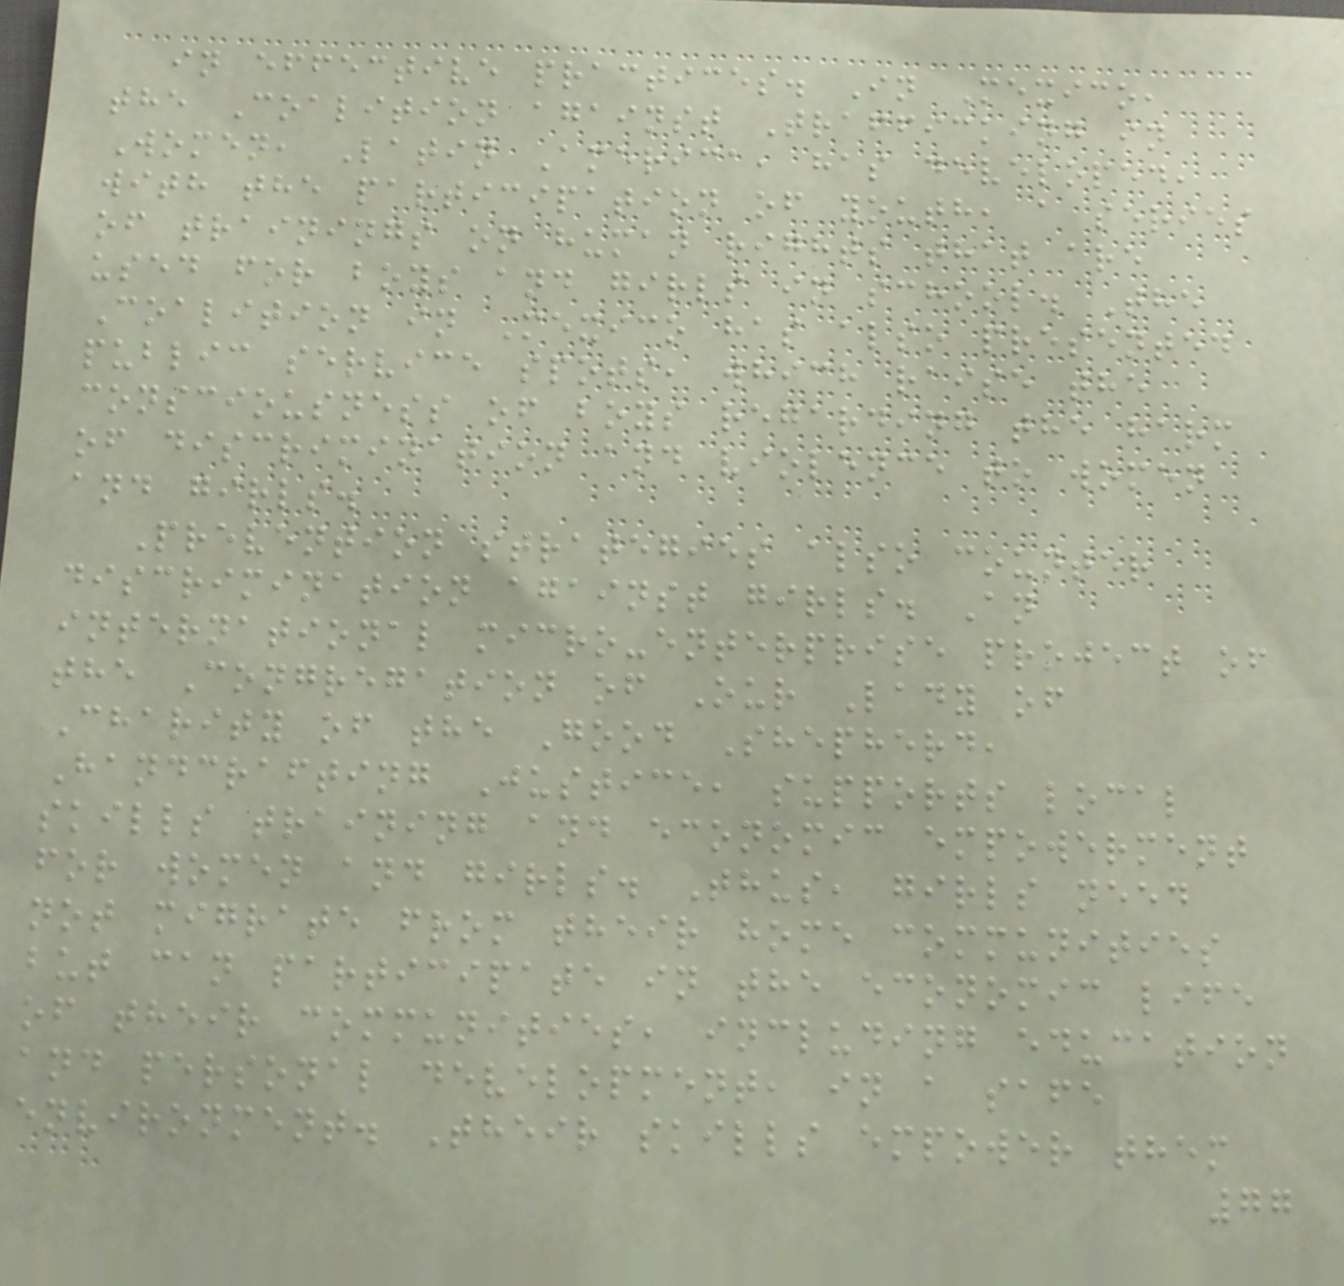in effective practices. In Mexico,
the Coalition against Trafficking in
Women, Latin America, has developed,
with the participation of youth, a series
of trainings on human rights that are
used for boys and girls in school. The
Coalition in Mexico has also presented
public service spots, which raise the
consciousness of boys regarding the harm
of discrimination and violence to women
and girls.
Prevention strategies also counter
discrimination against girls. An
international micro-enterprise project of
the Congregation of Our Lady of
Charity of the Good Shepherd,
Handcrafting Justice, supports local
skills training and economic empowerment
for women and girls. Thus, girls need
not migrate from their home communities
but can participate in the economic life
of their communities, including education
and personal development, in a safe
environment. Their skills empower them
77
